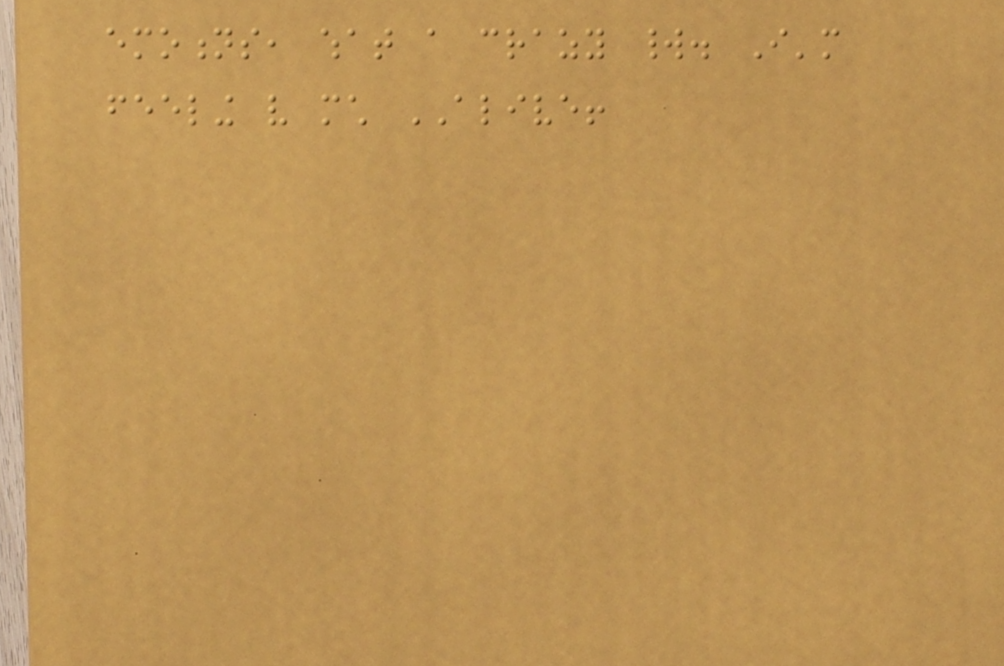emotions, what a crazy world. I'm
feeling very much ALIVE!
